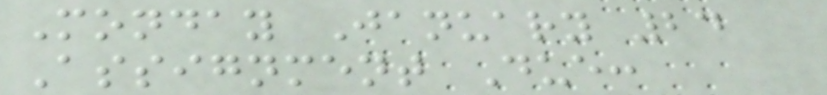Monday January 24
Assignment Due:
